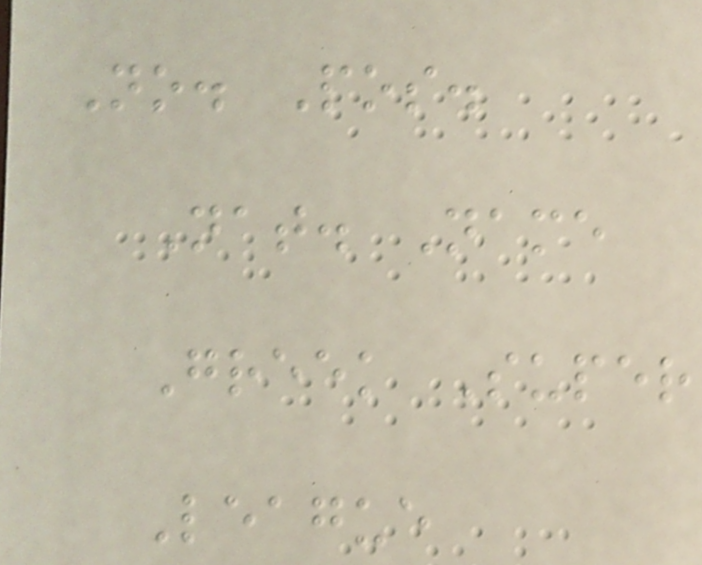No. Pos.
Nat. Name
Greek Super
League
